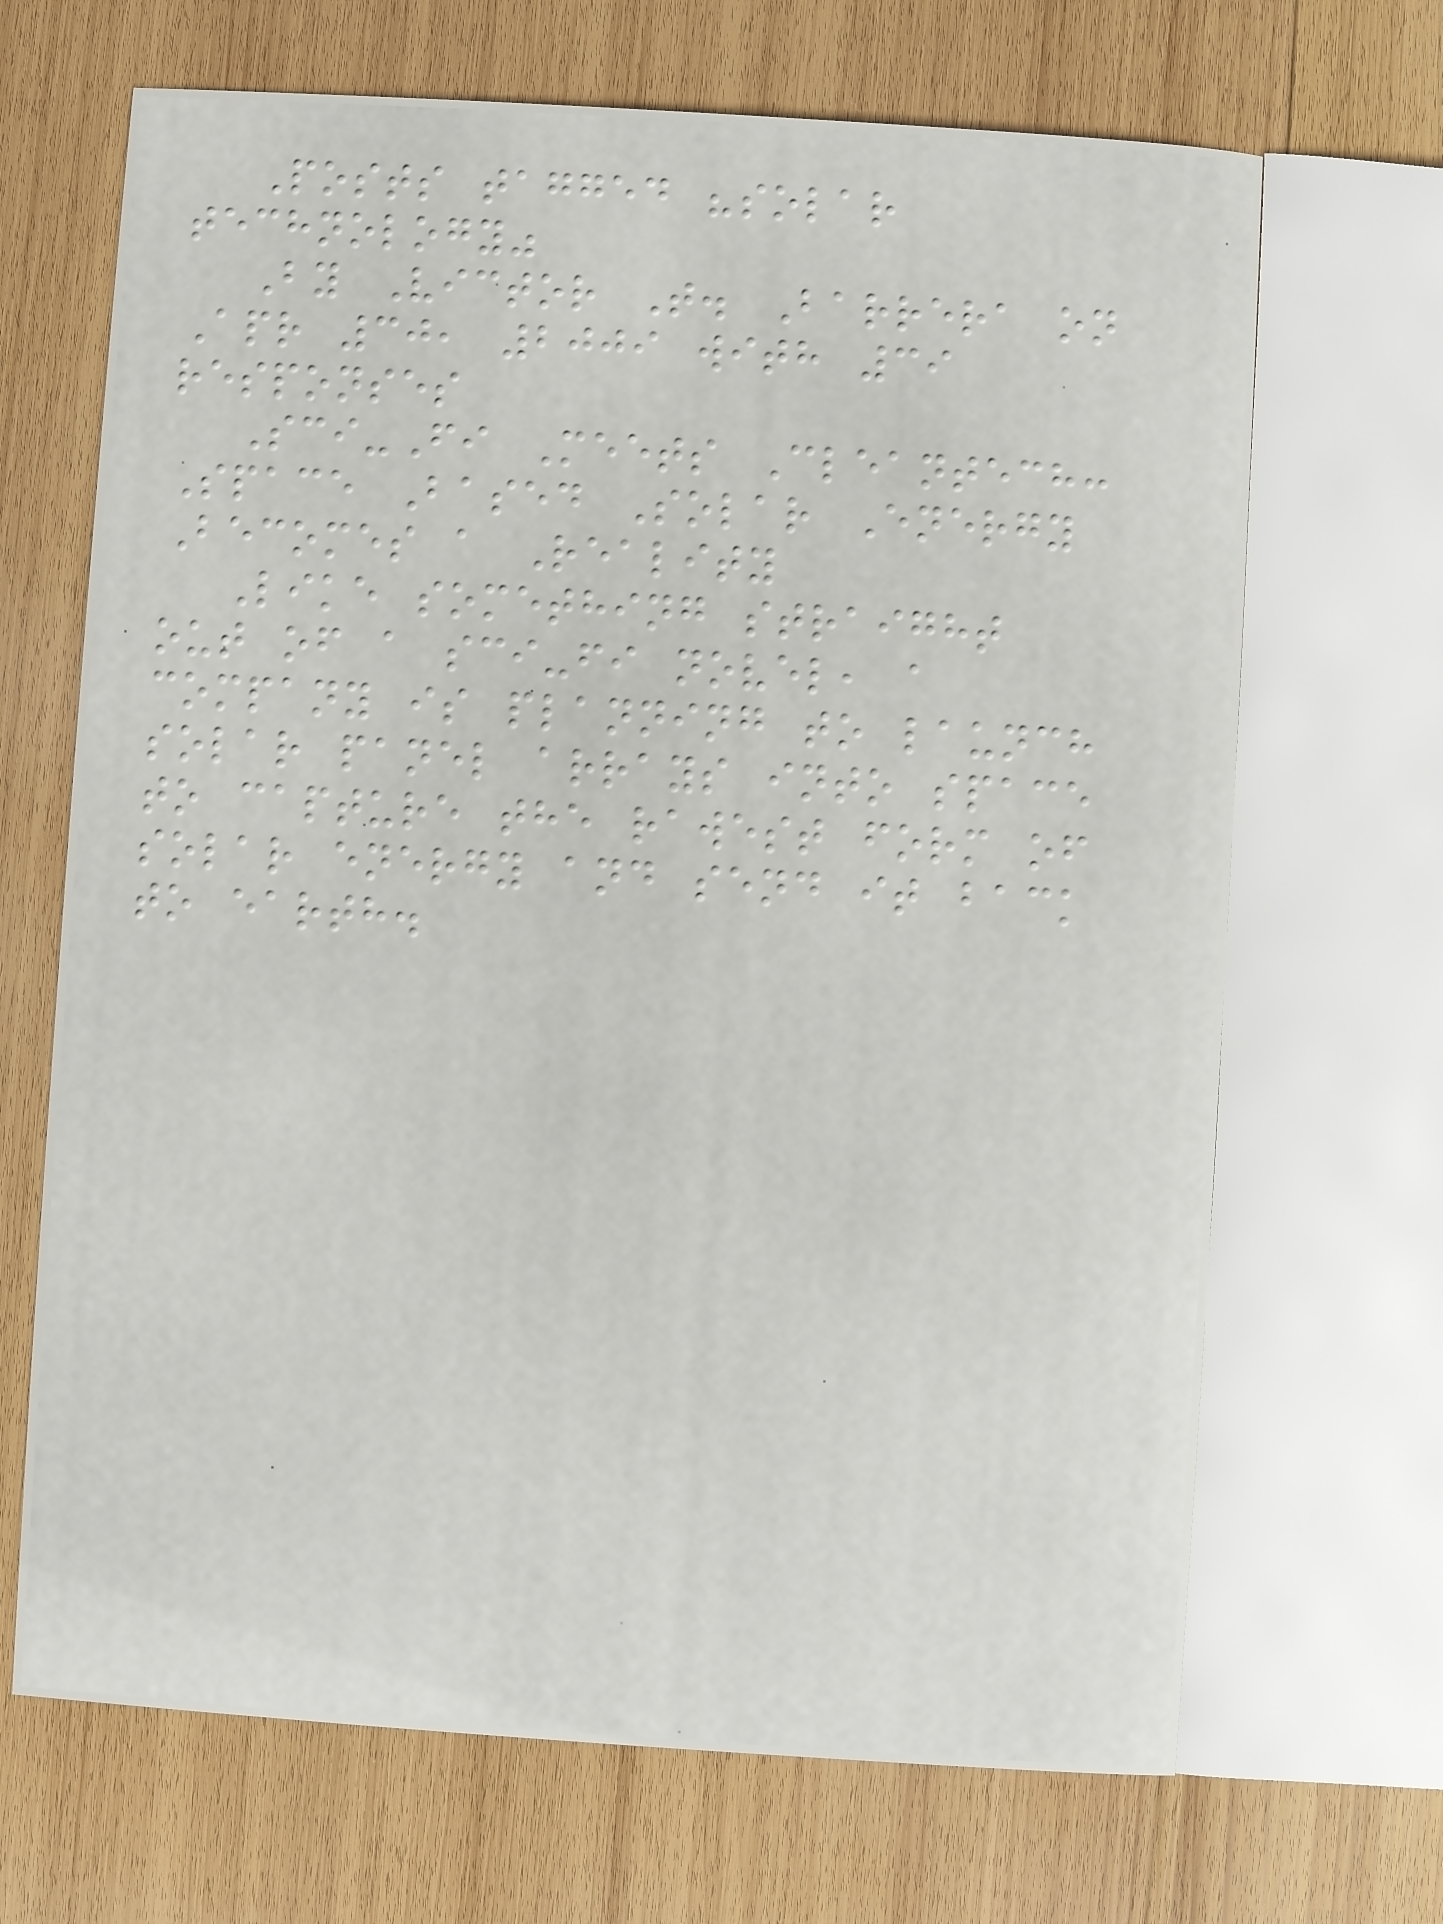Posts tagged "solar
technology"
By Victor T. Barrera on
Apr 30, 2009 with 39
responses
Sci-Fi Meets Cleantech:
Space Based Solar Energy
Becomes a Reality
Like something straight
out of a sci-fi novel, a
company is planning to launch
solar panel arrays into space
to capture the rawest form of
solar energy and send it back
to earth.
